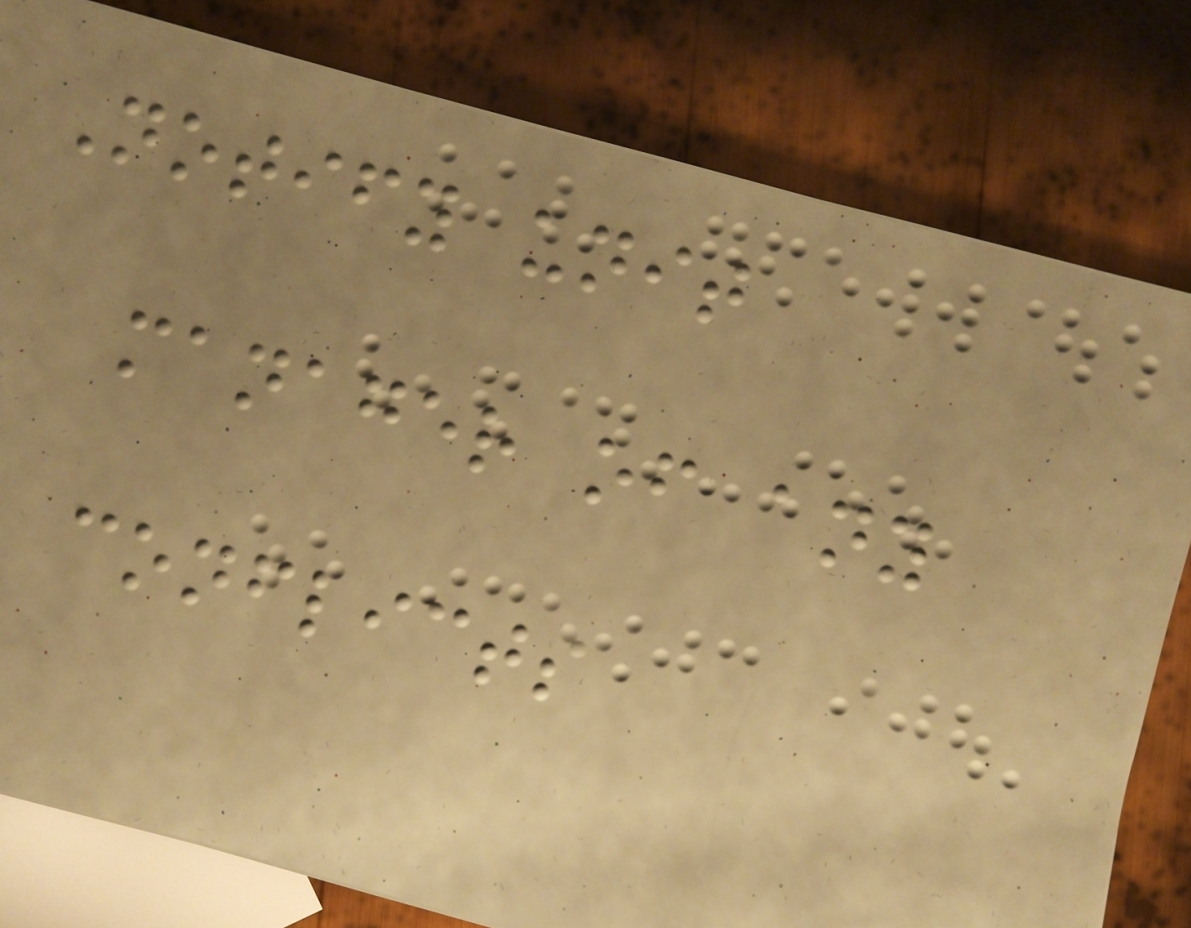Notify unit
manager of any
conflicts
